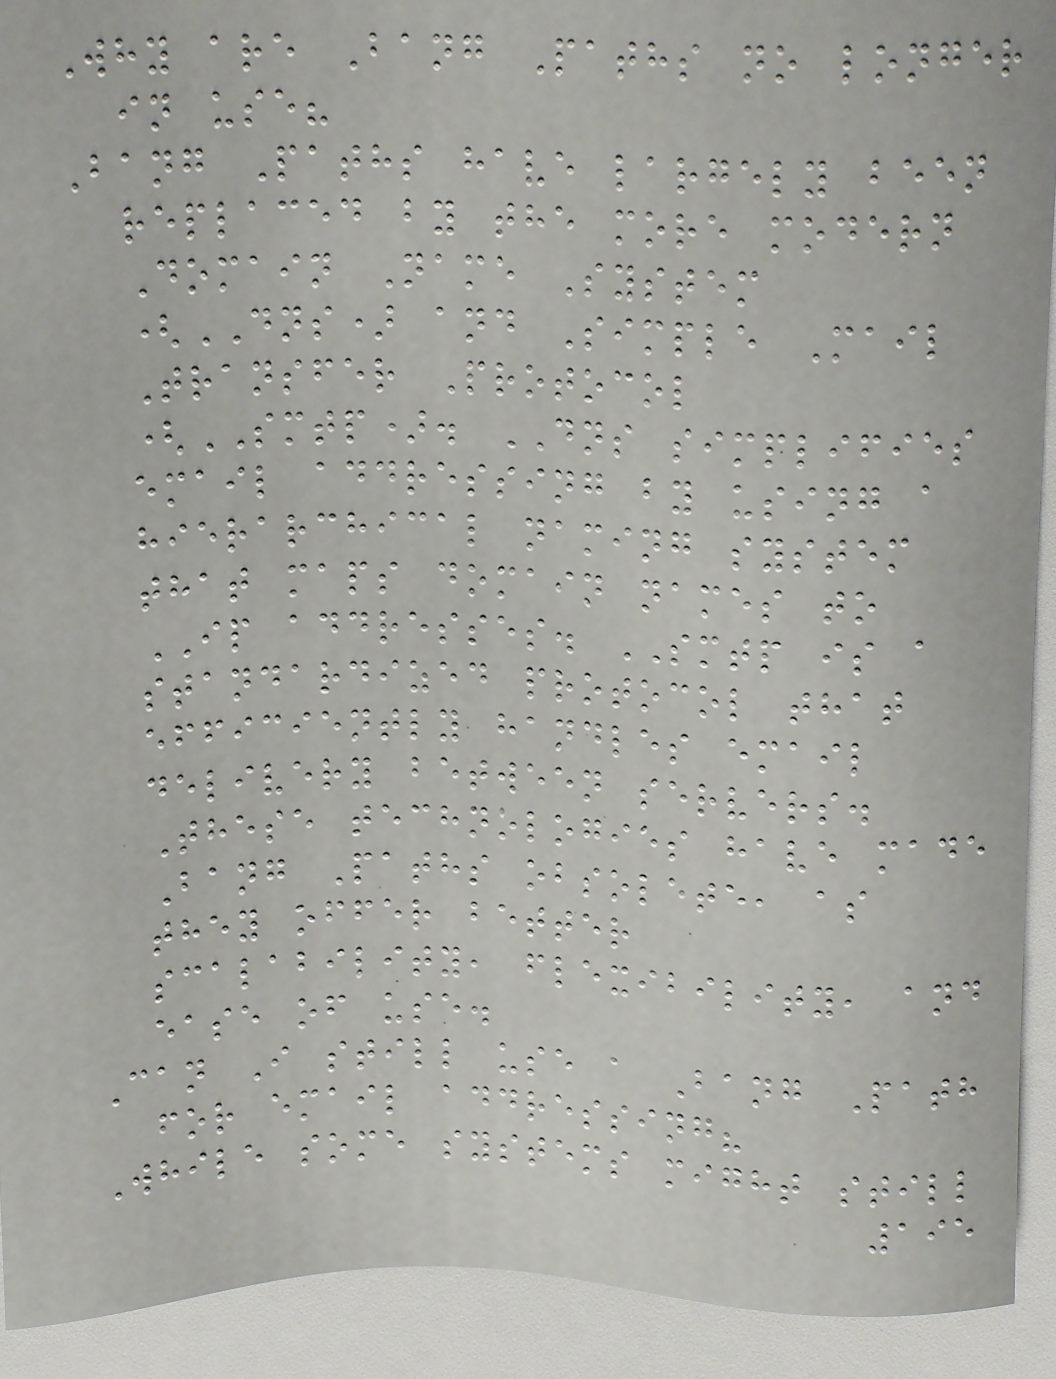Why are Bang Paths no longer
in use?
Bang Paths have largely been
replaced by the more modern
Domain Name System
(DNS) and Simple Mail
Transfer Protocol
(SMTP). DNS simplifies
email addressing by using a
hierarchical naming system
that maps domain names to
IP addresses. SMTP is a
standardized protocol that
efficiently handles email
delivery between servers.
These technologies have made
Bang Paths obsolete, as
they offer better
scalability, flexibility, and
ease of use.
Can I still use a Bang Path
for email addressing?
While some systems might still
195
